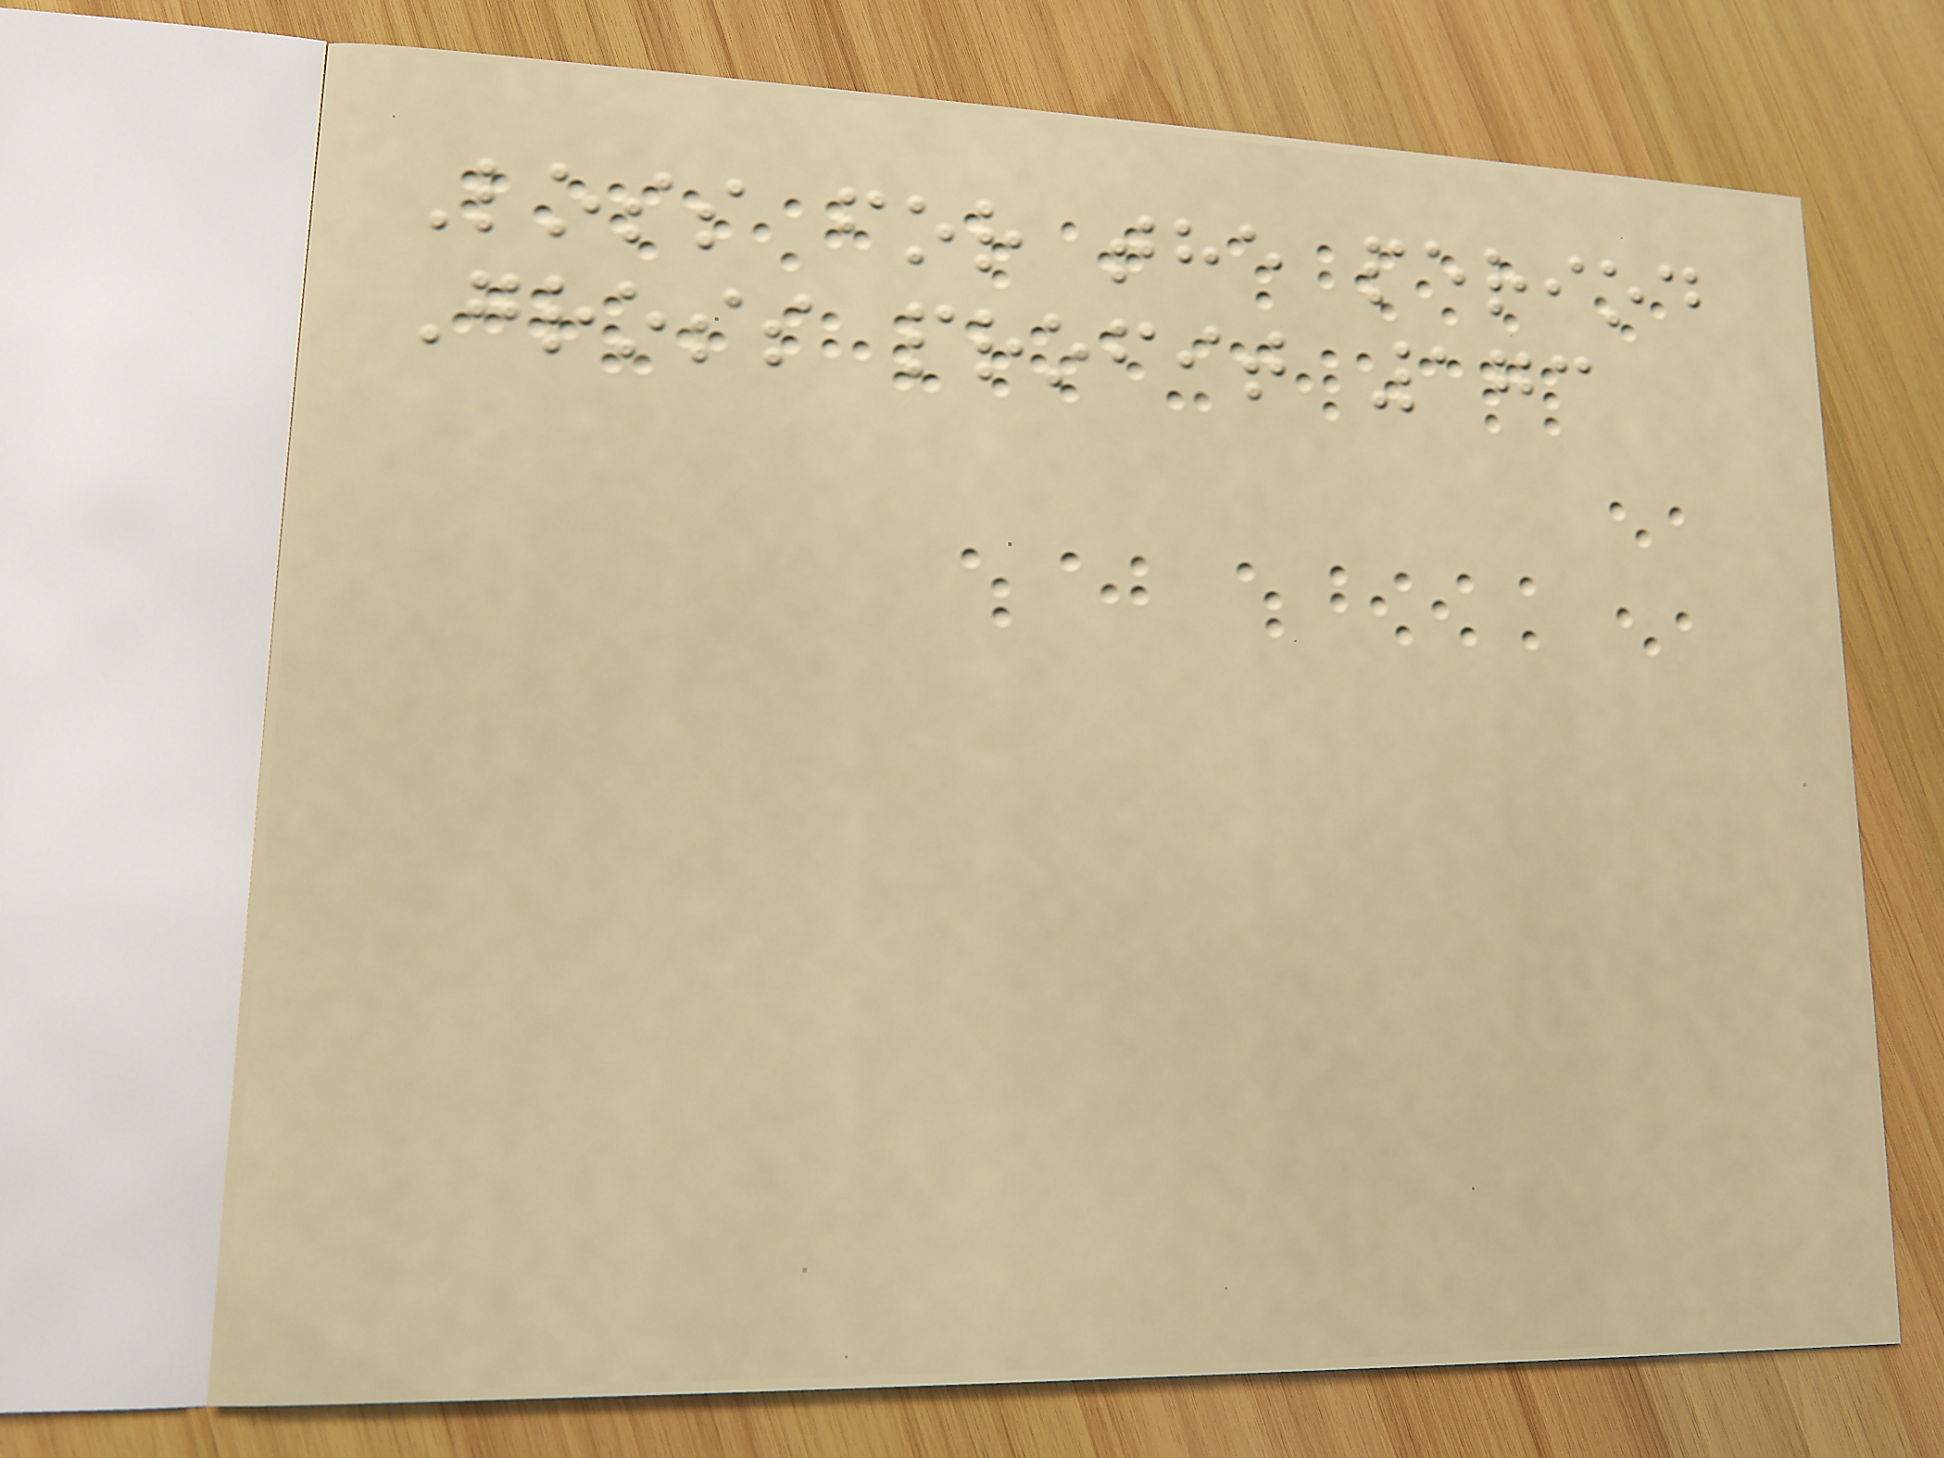Loss for the period
Gross profit 173
